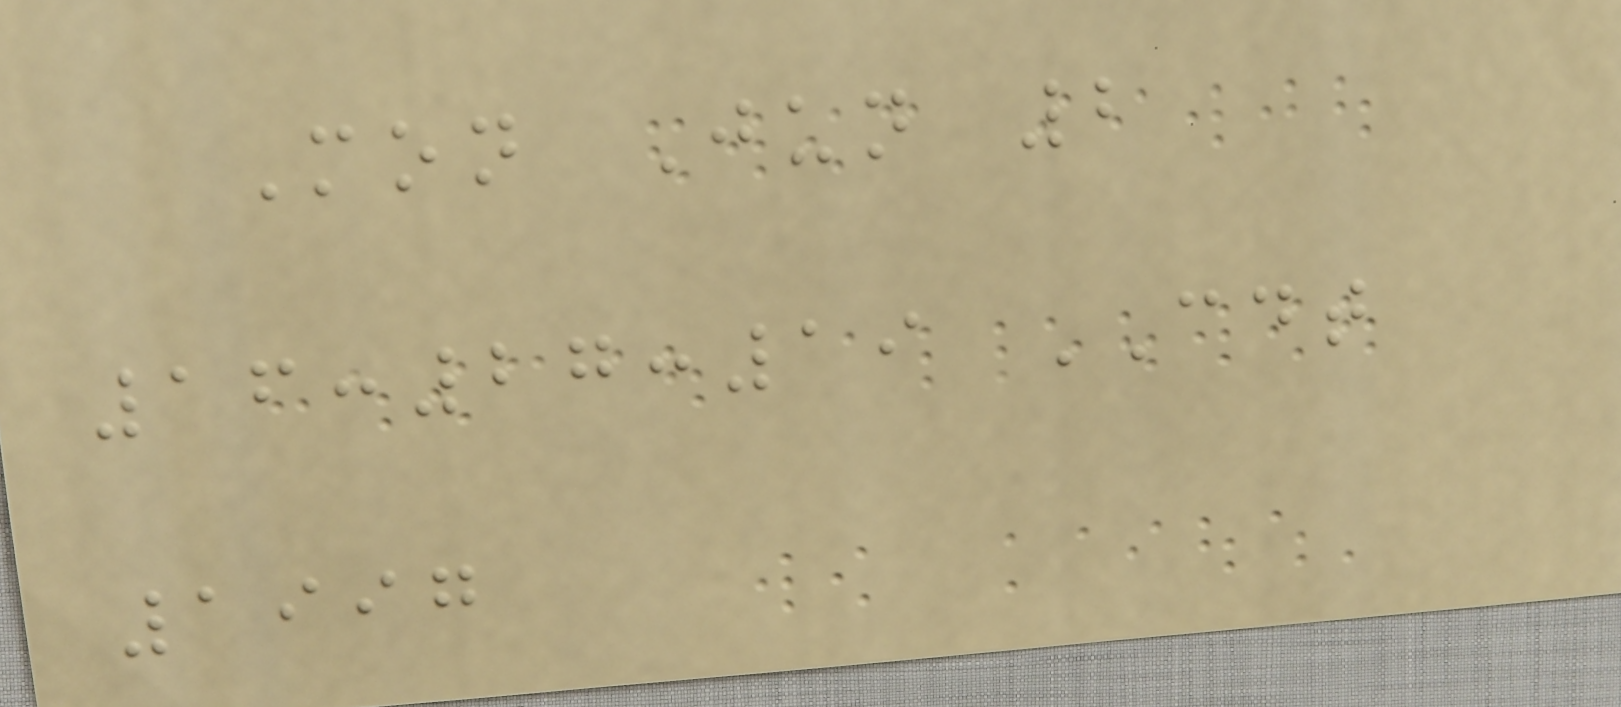Mon Jun 2
16:27:19 CDT
1997
